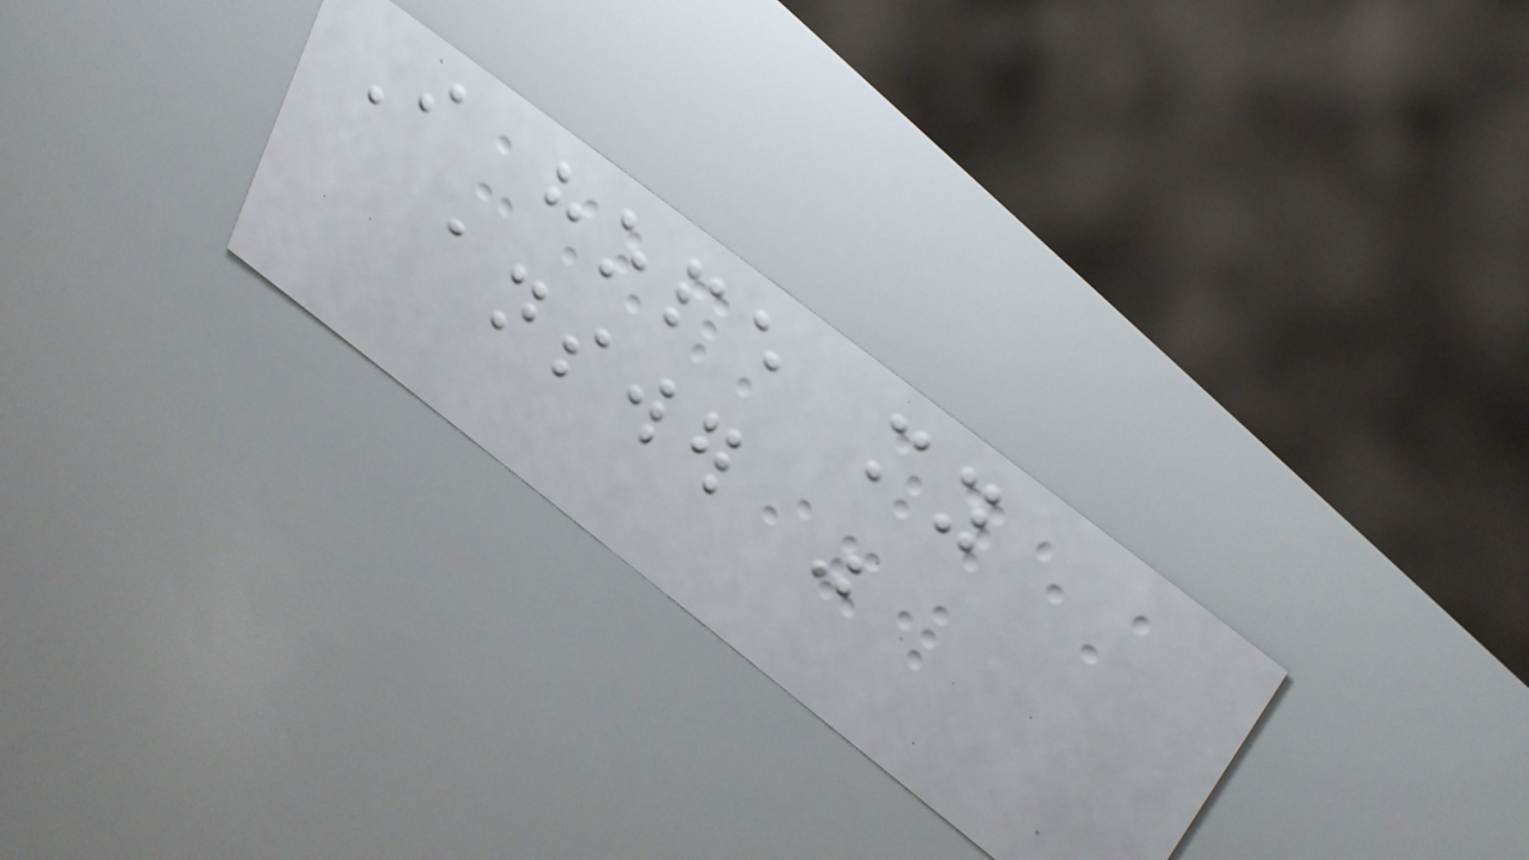I hope my
answer was
